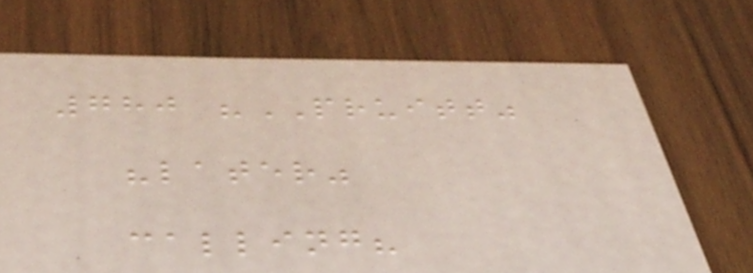780 "PRUITT"
"later"
calling?
